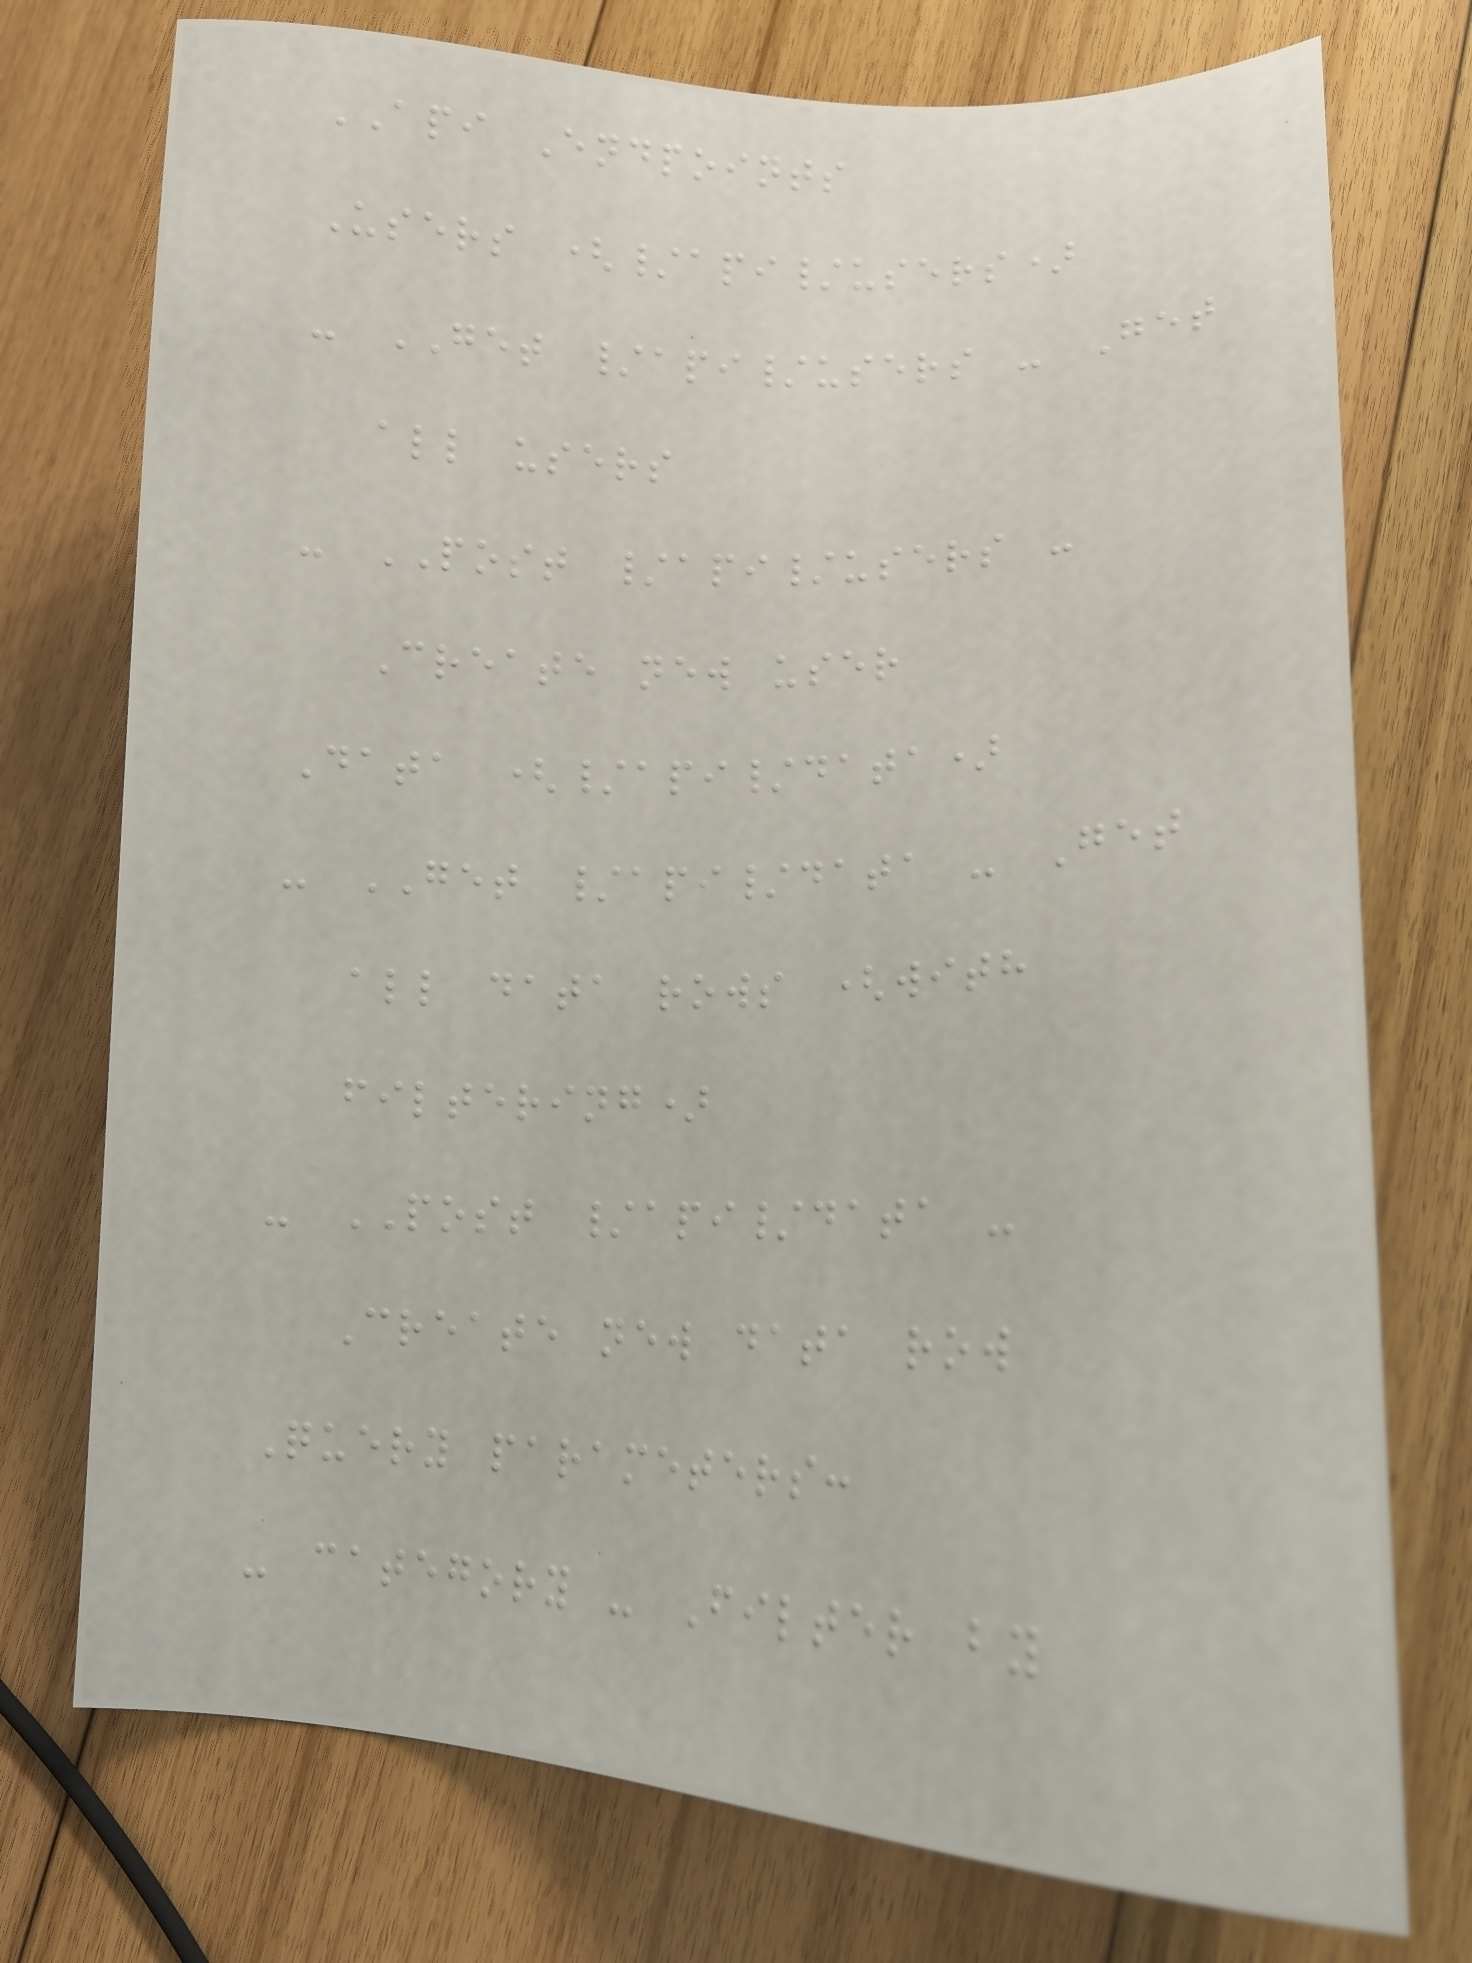API Endpoints
Users (/api/users)
- GET /api/users - Get
all users
- POST /api/users -
Create new user
Data (/api/data)
- GET /api/data - Get
all data rows (with
filtering)
- POST /api/data -
Create new data row
Query parameters:
- category - Filter by
